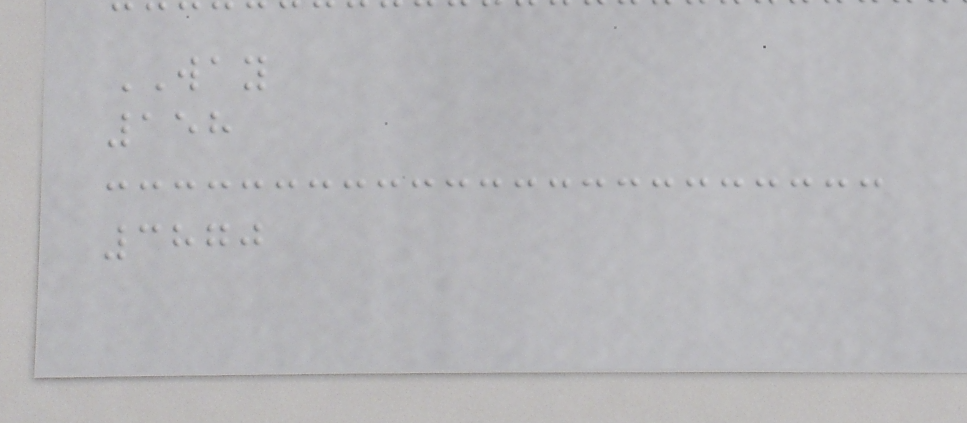WAY
158
3870
